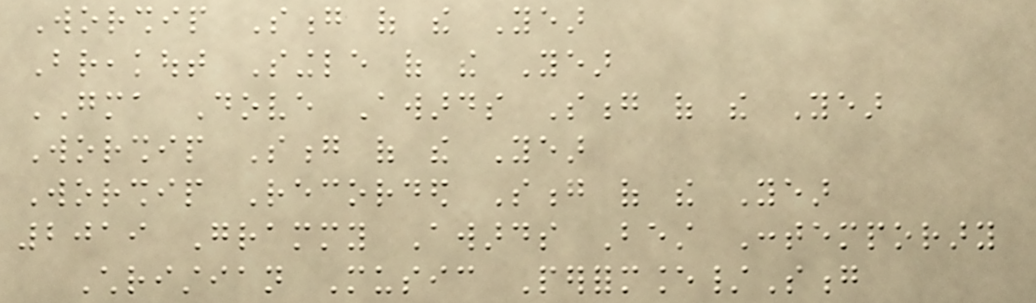Worship Song of the Year
Breakout Single of the Year
GMA Dove Awards Song of the Year
Worship Song of the Year
Worship Recorded Song of the Year
2019 Grammy Awards Best Contemporary
Christian Music Performance/Song
